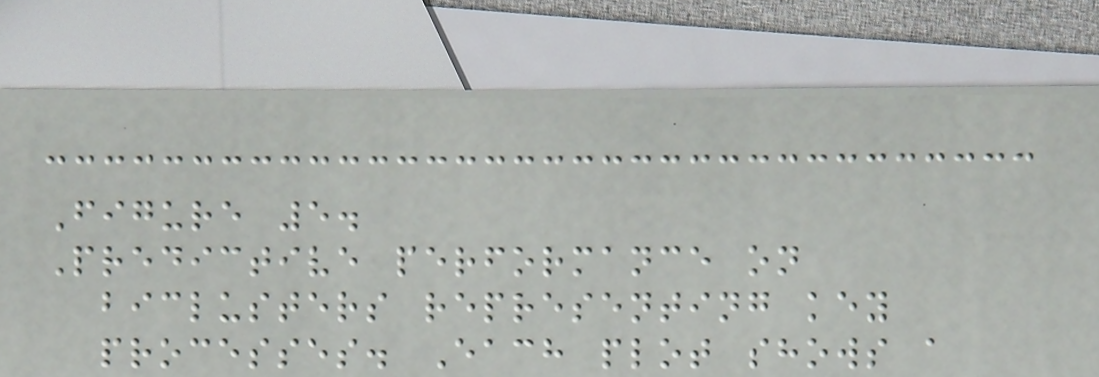Figure 5.
Predictive performance on
biclusters representing key
processes. Each plot shows a
